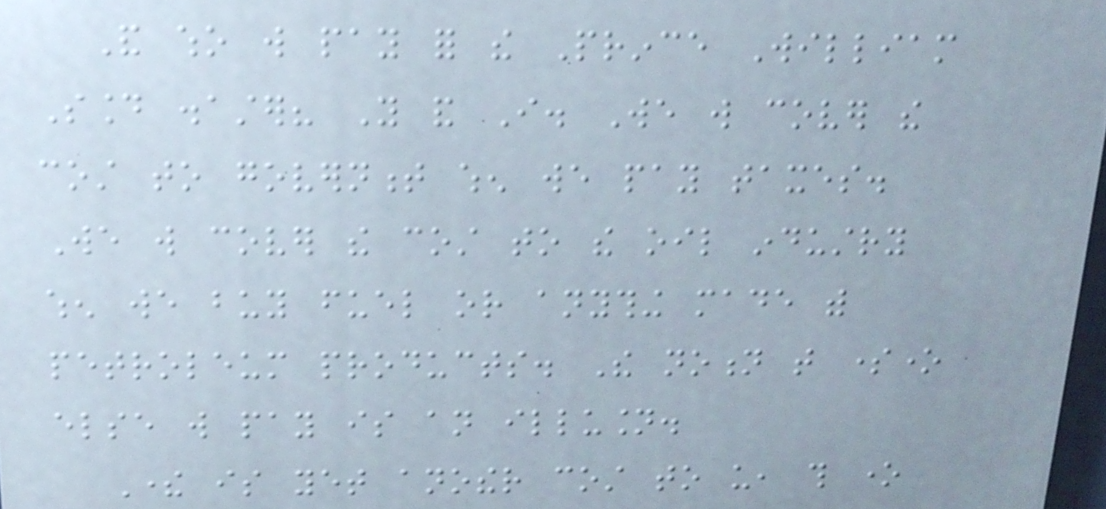And who will pay for the Prince William
Sound disaster? You and I. We will cover the
cost to government when we pay taxes.
We will cover the cost to the oil industry
when we buy fuel or anything made with
petroleum products. The notion that someone
else will pay is an illusion.
There is yet another cost to us, this one
